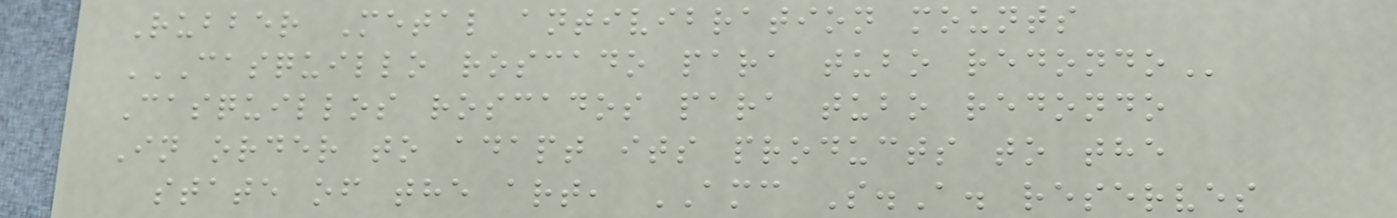Rubber Metal antivibration mounts
CASQUILLO ROSCADO PARA TUBO REDONDO
Casquillos roscados para tubo redondo
In order to adapt its products to the
state of the art, AMC S.A. reserves
